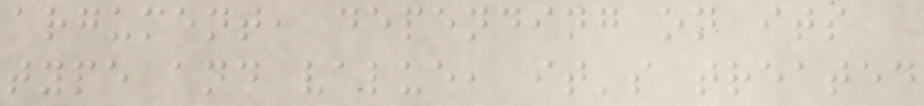argument, depending on its
type and value, it's treated
